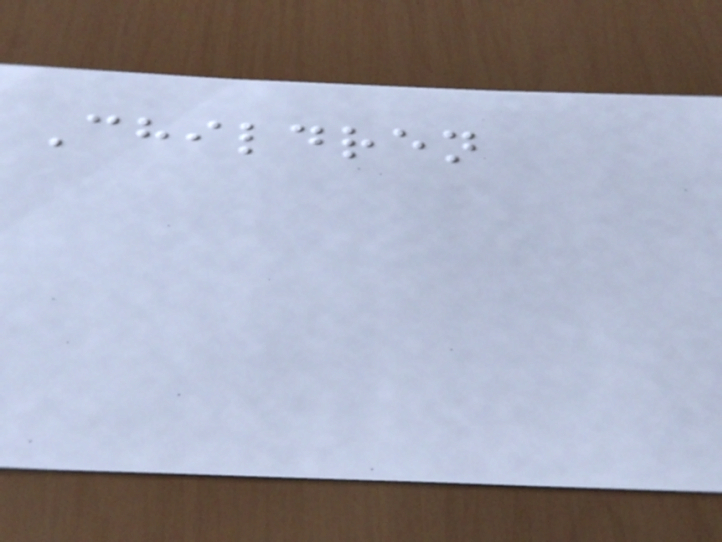Children
